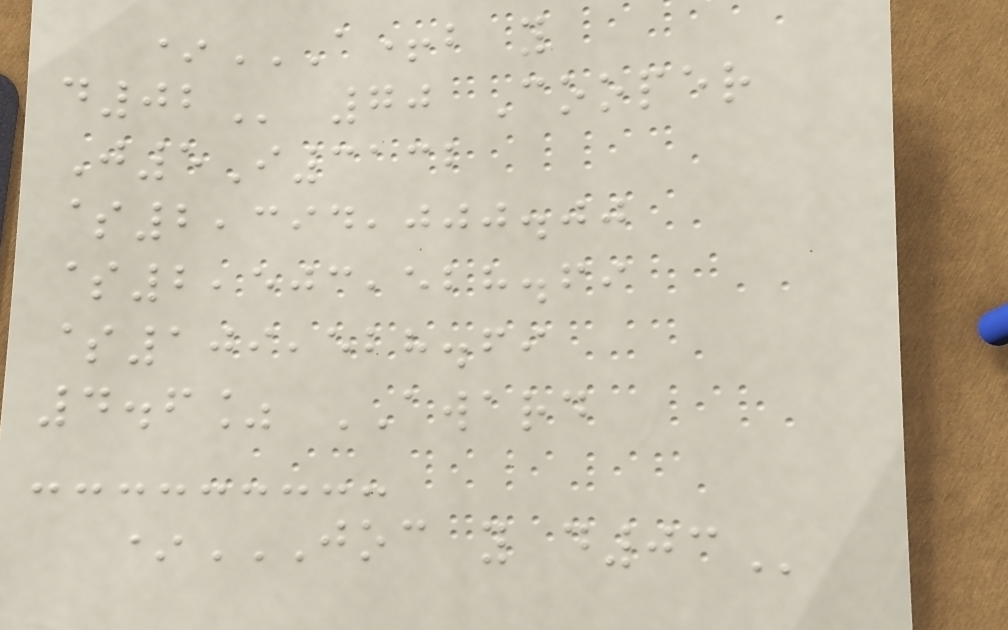*A+B Y
D02 70 Cooper
J5I3132
$2,394,000.00
$2,503,528.69
$109,528.69
4.6% AWARD
*JOC Y D03
